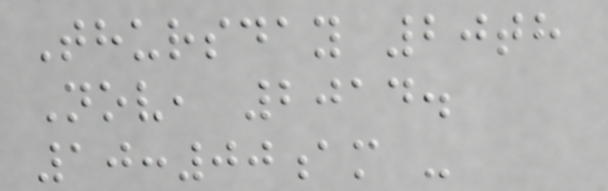Thursday 20th
Nov, 2014.
10:00am -
